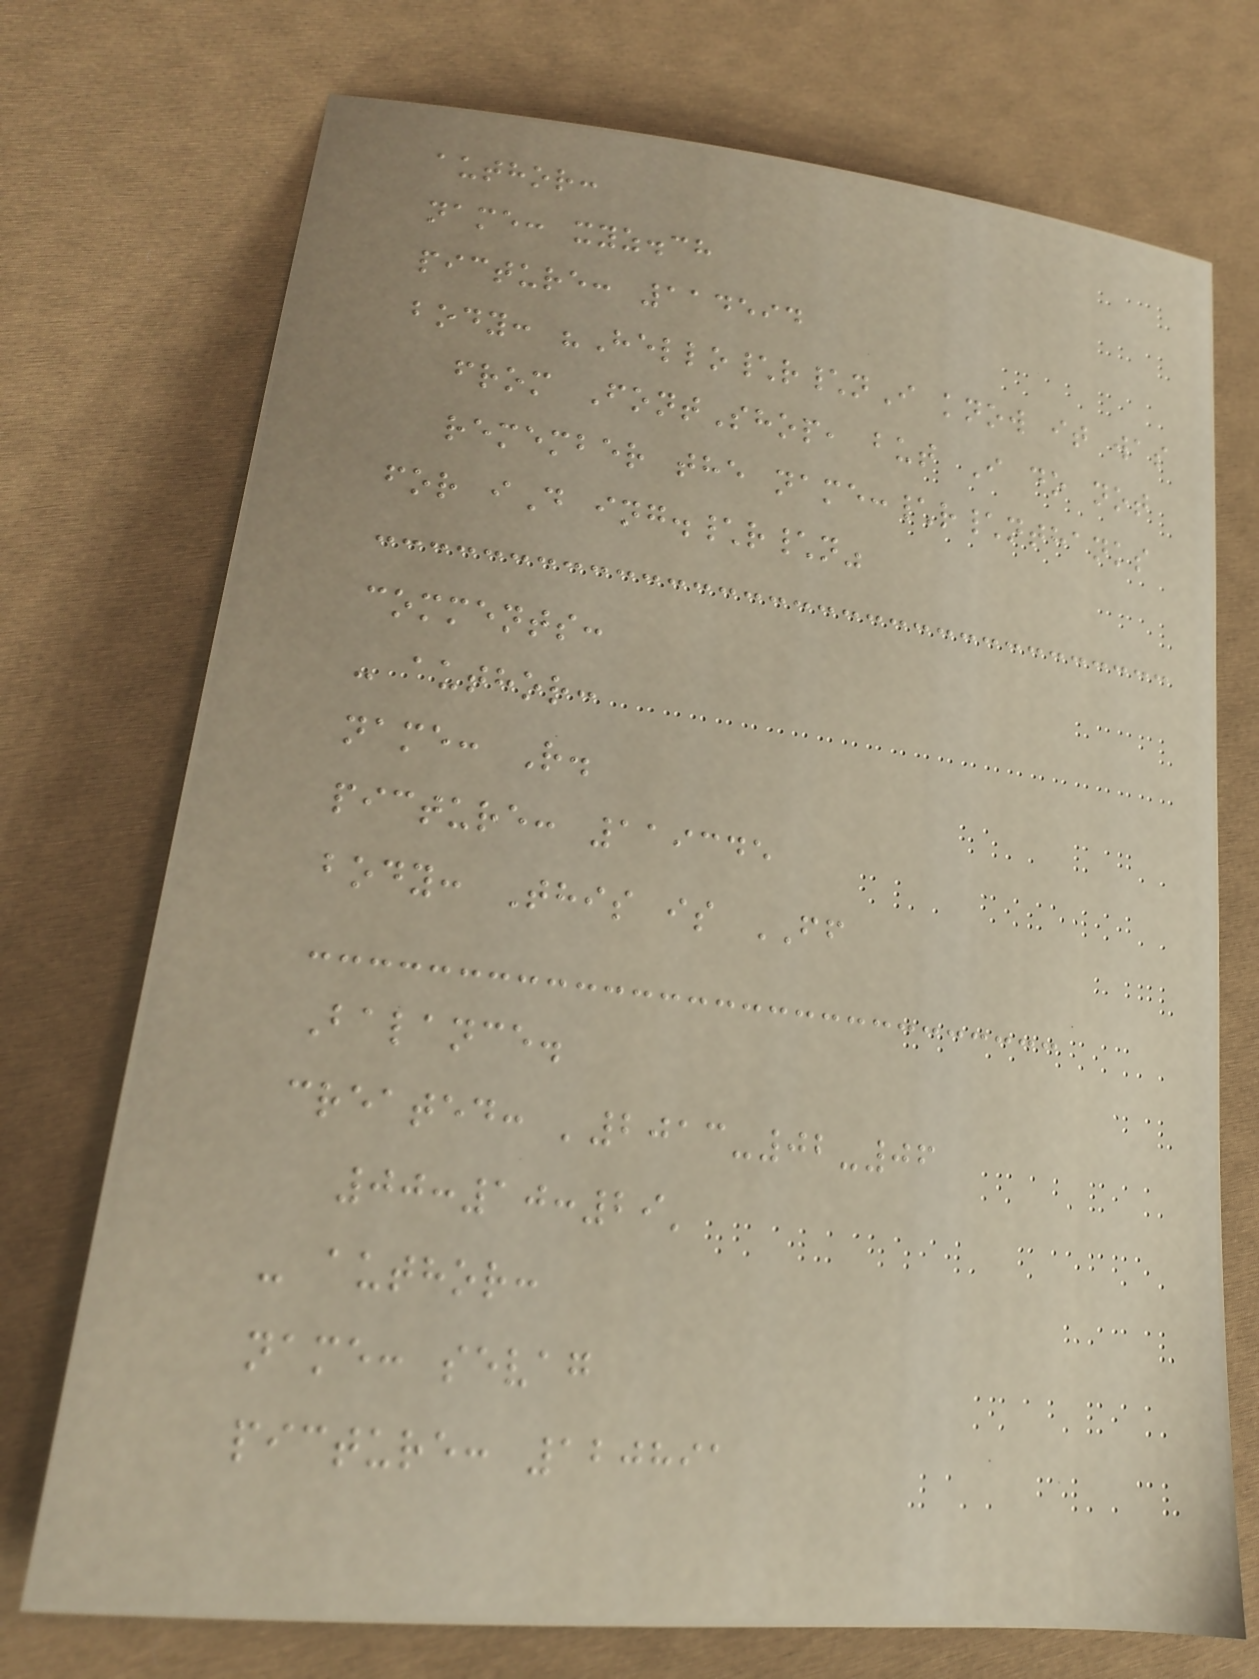author:
name: xyz.ch
picture: 114594
body: "Hello\r\nI know it was
from FontShop, but I do not
remember the name:\r\nthanks
for iD ing.\r\n"
comments:
- author:
name: R.
picture: 119345
body: This is FF
Balance.
created: '2013-02-06
00:10:29'
- author:
name: sevag
picture: 120891
